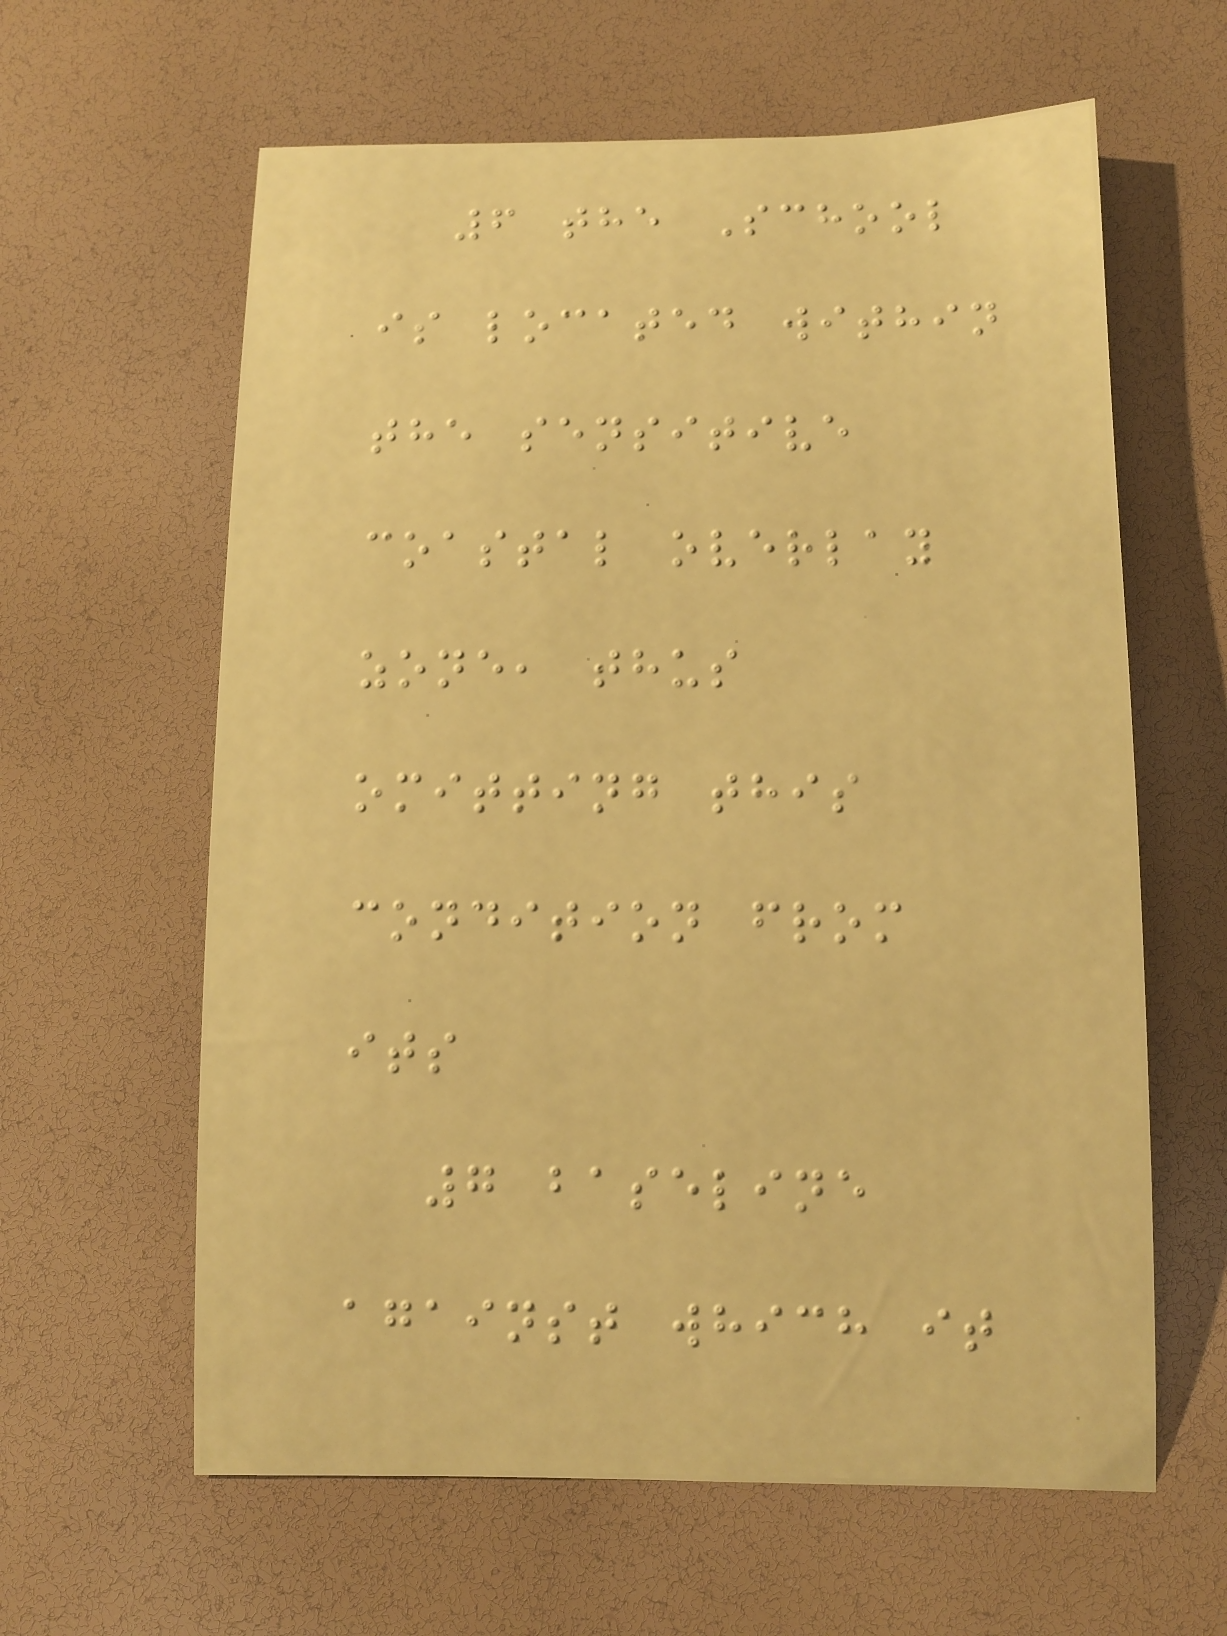6 the School
is located within
the sensitive
coastal overlay
zone, thus
omitting this
condition from
its
7 baseline
against which it
